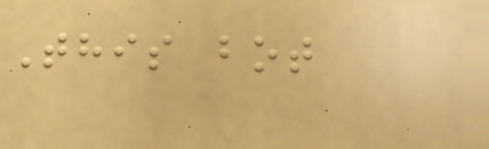This bot
